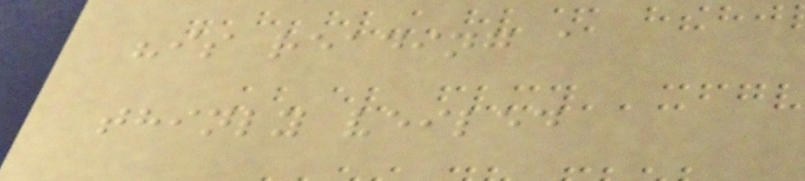"is reading a
thinly veiled
